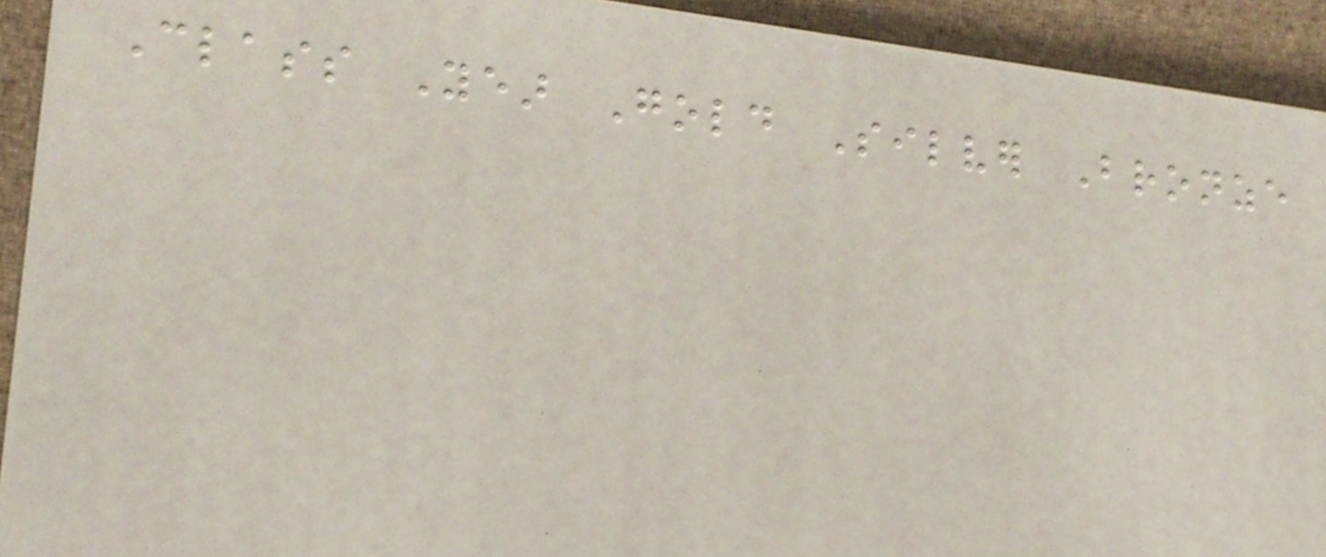Class Year Gold Silver Bronze
